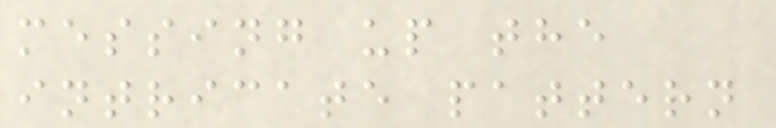messing up the
intricate pattern
